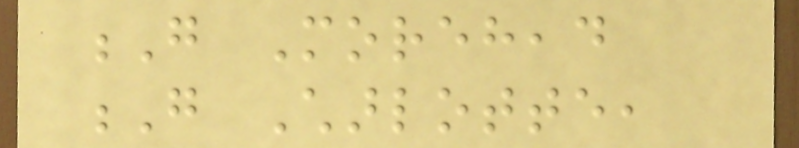G Morehead
G Charlotte,
